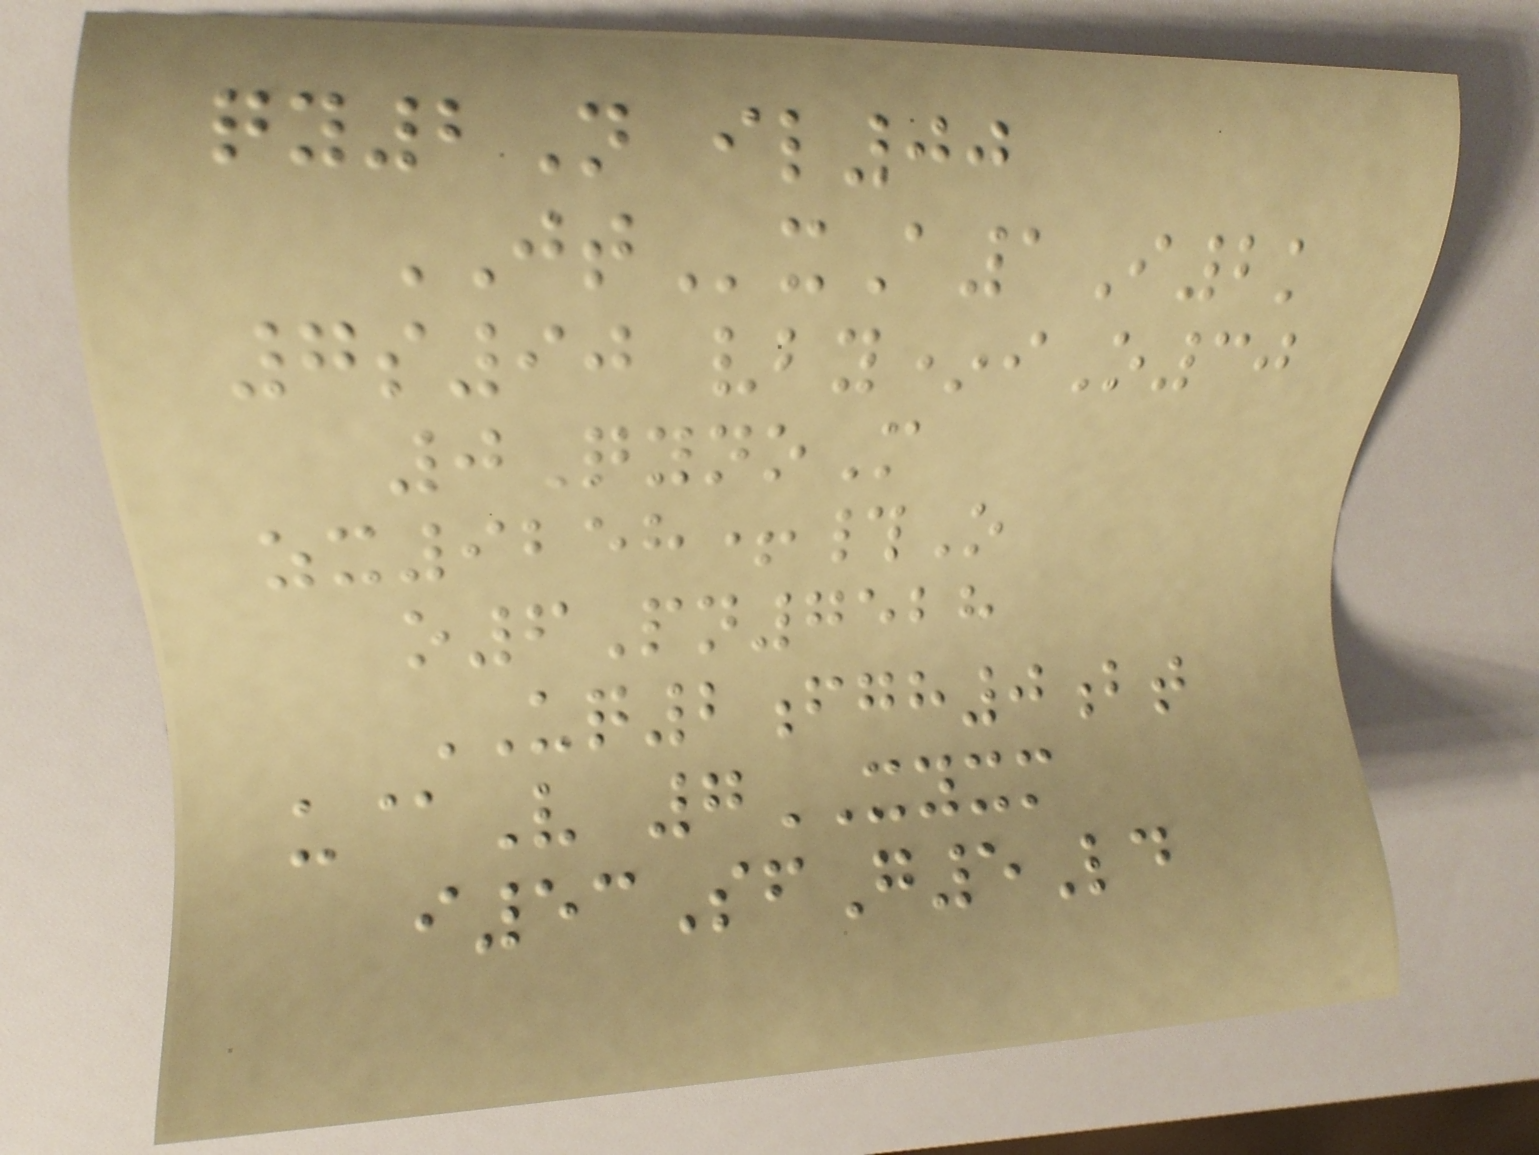qy2N il00
JTxA1I2k
7s90 vby*iO30
0QynoM
zx9258+#O
o6Pn7528
UQ2fgh0bt
u@V 7XYXM
i53SfG5Ld
